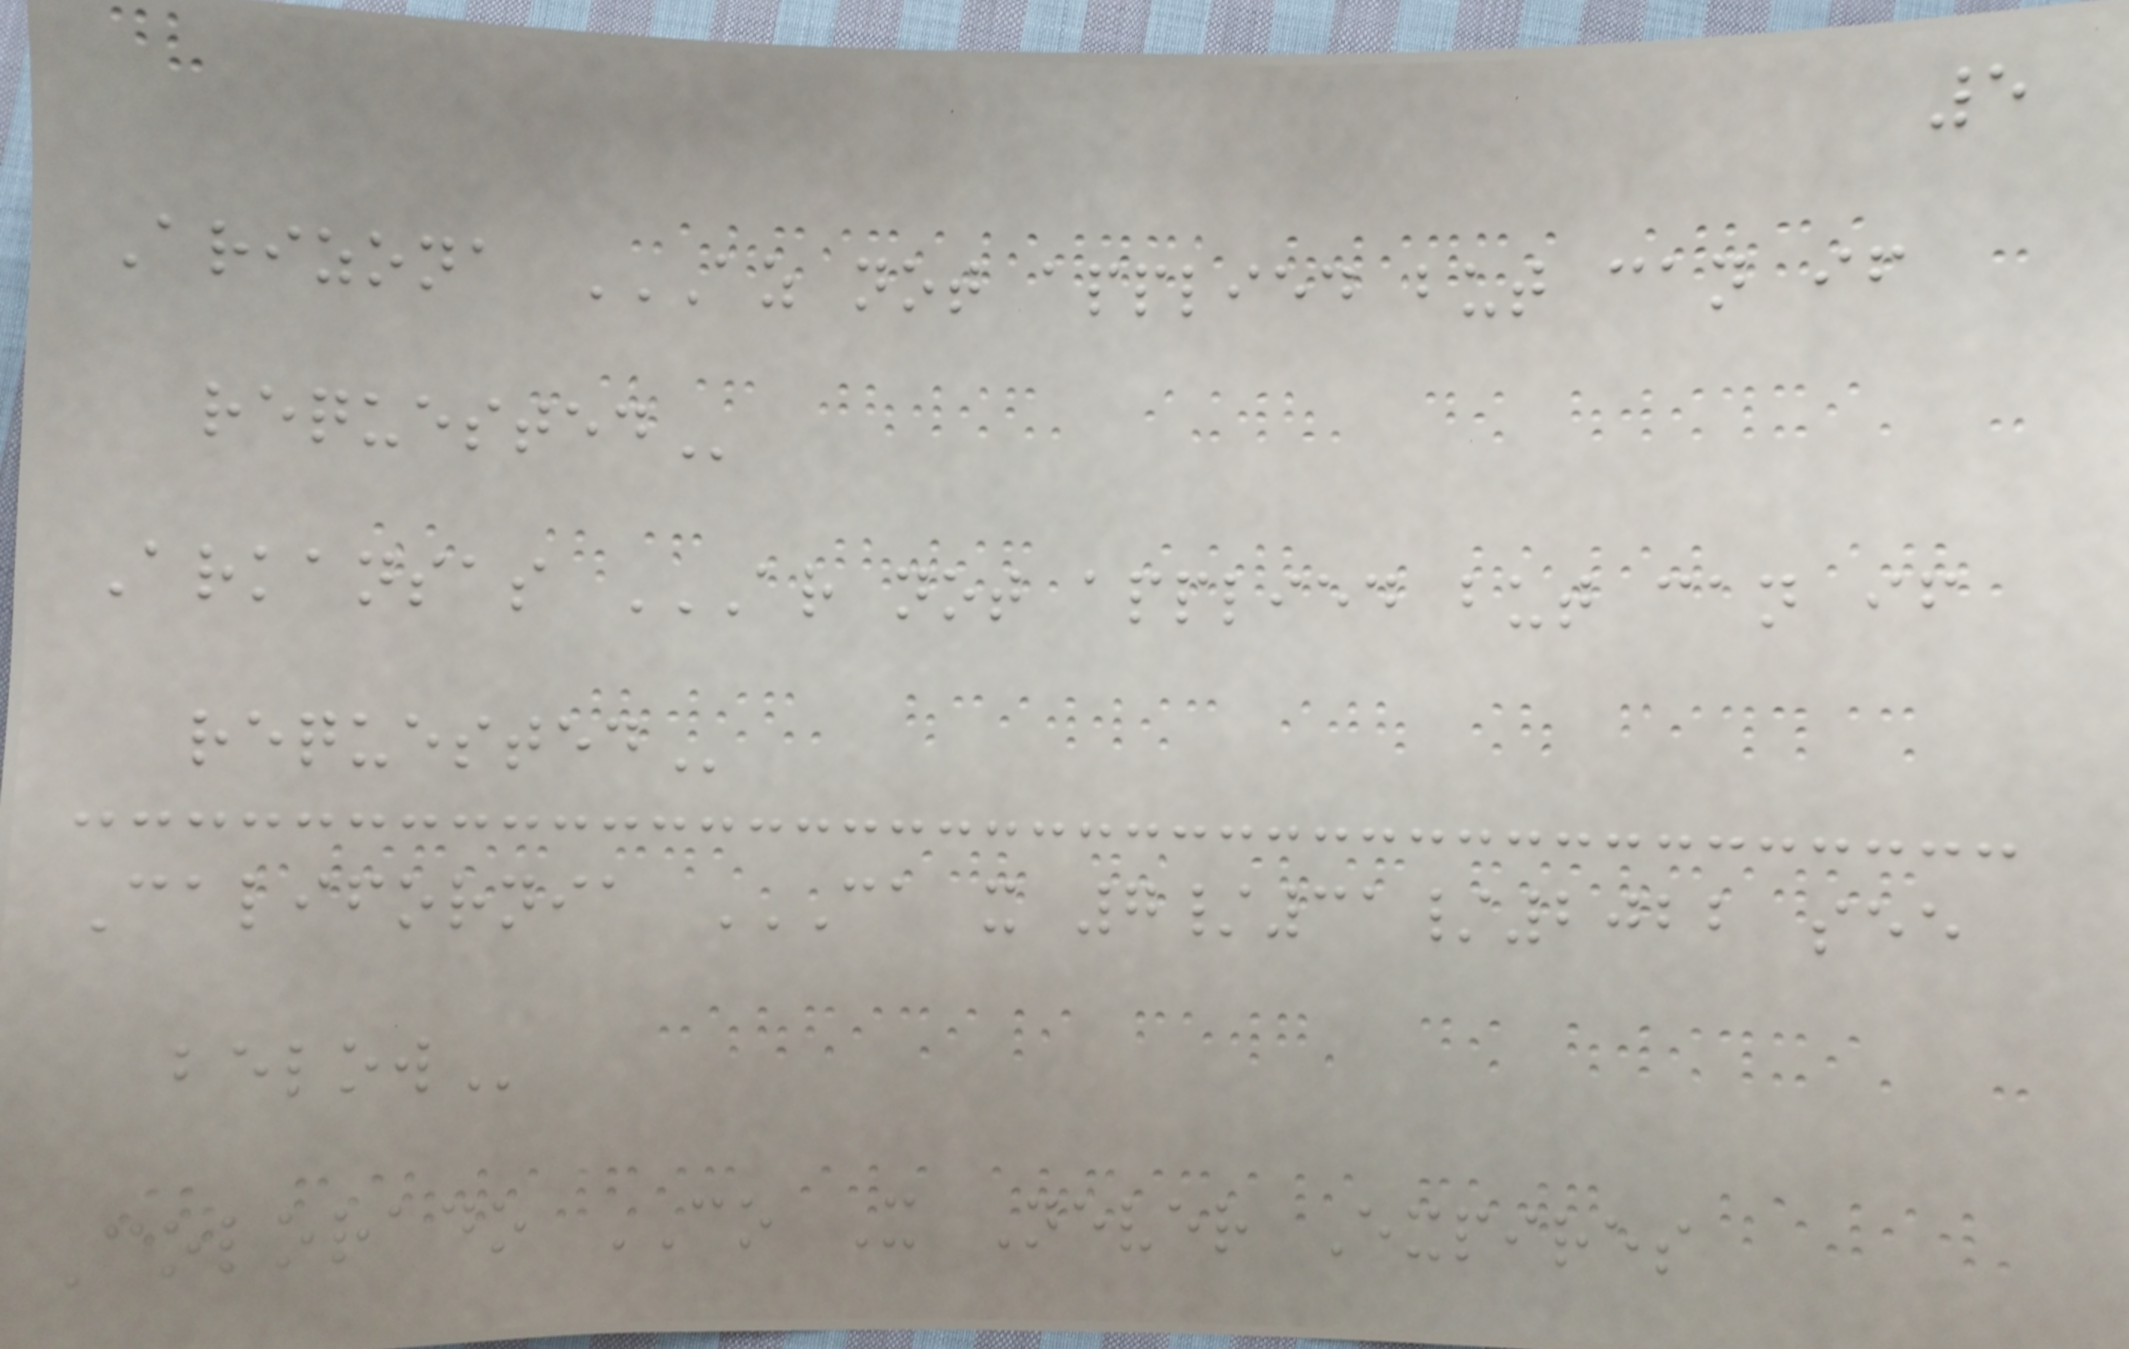5
Arizona AZ NOT APPLIED BUT CAN IF
REQUESTED
Arkansas AR NOT APPLIED BUT CAN IF
REQUESTED
California CA X 7/31/2022 SEE
BELOW
Colorado CO X Never Expires
